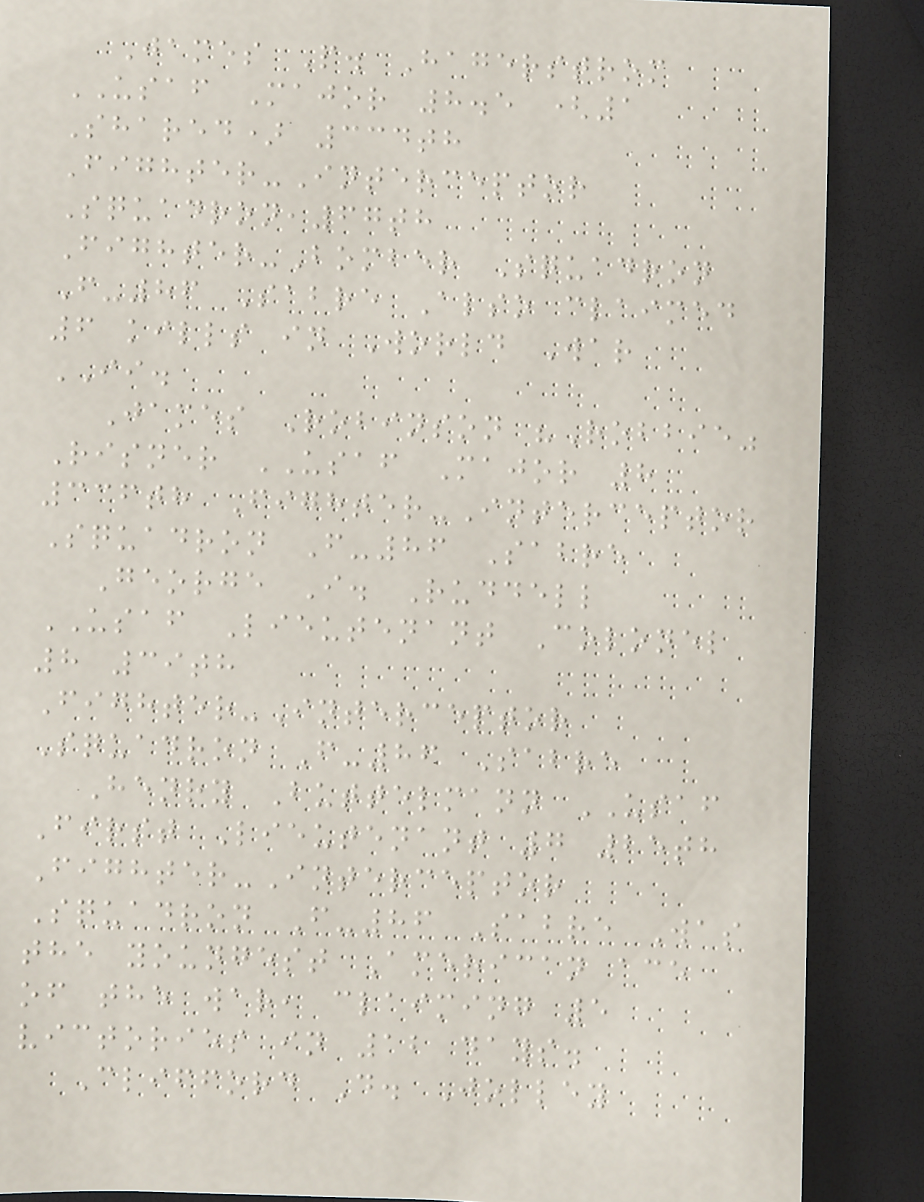James P. Hagerstrom
USAF Major 8.5 (1
Shared) 334th
Fighter-Interceptor
Squadron,67th
Fighter-Bomber Squadron
F-86 Sabre Also claimed
6 kills in World War
II.
James Robinson "Robbie"
Risner USAF Major 8
336th Fighter-Interceptor
Squadron F-86 Sabre
George I. Ruddell
USAF Lieutenant Colonel
8 39th
Fighter-Interceptor
Squadron F-86 Sabre
Henry Buttelmann USAF
First Lieutenant 7 25th
Fighter-Interceptor
Squadron F-86 Sabre Was
the youngest American ace
of the war, claiming 5
victories in 12 days.
Clifford D. Jolley
